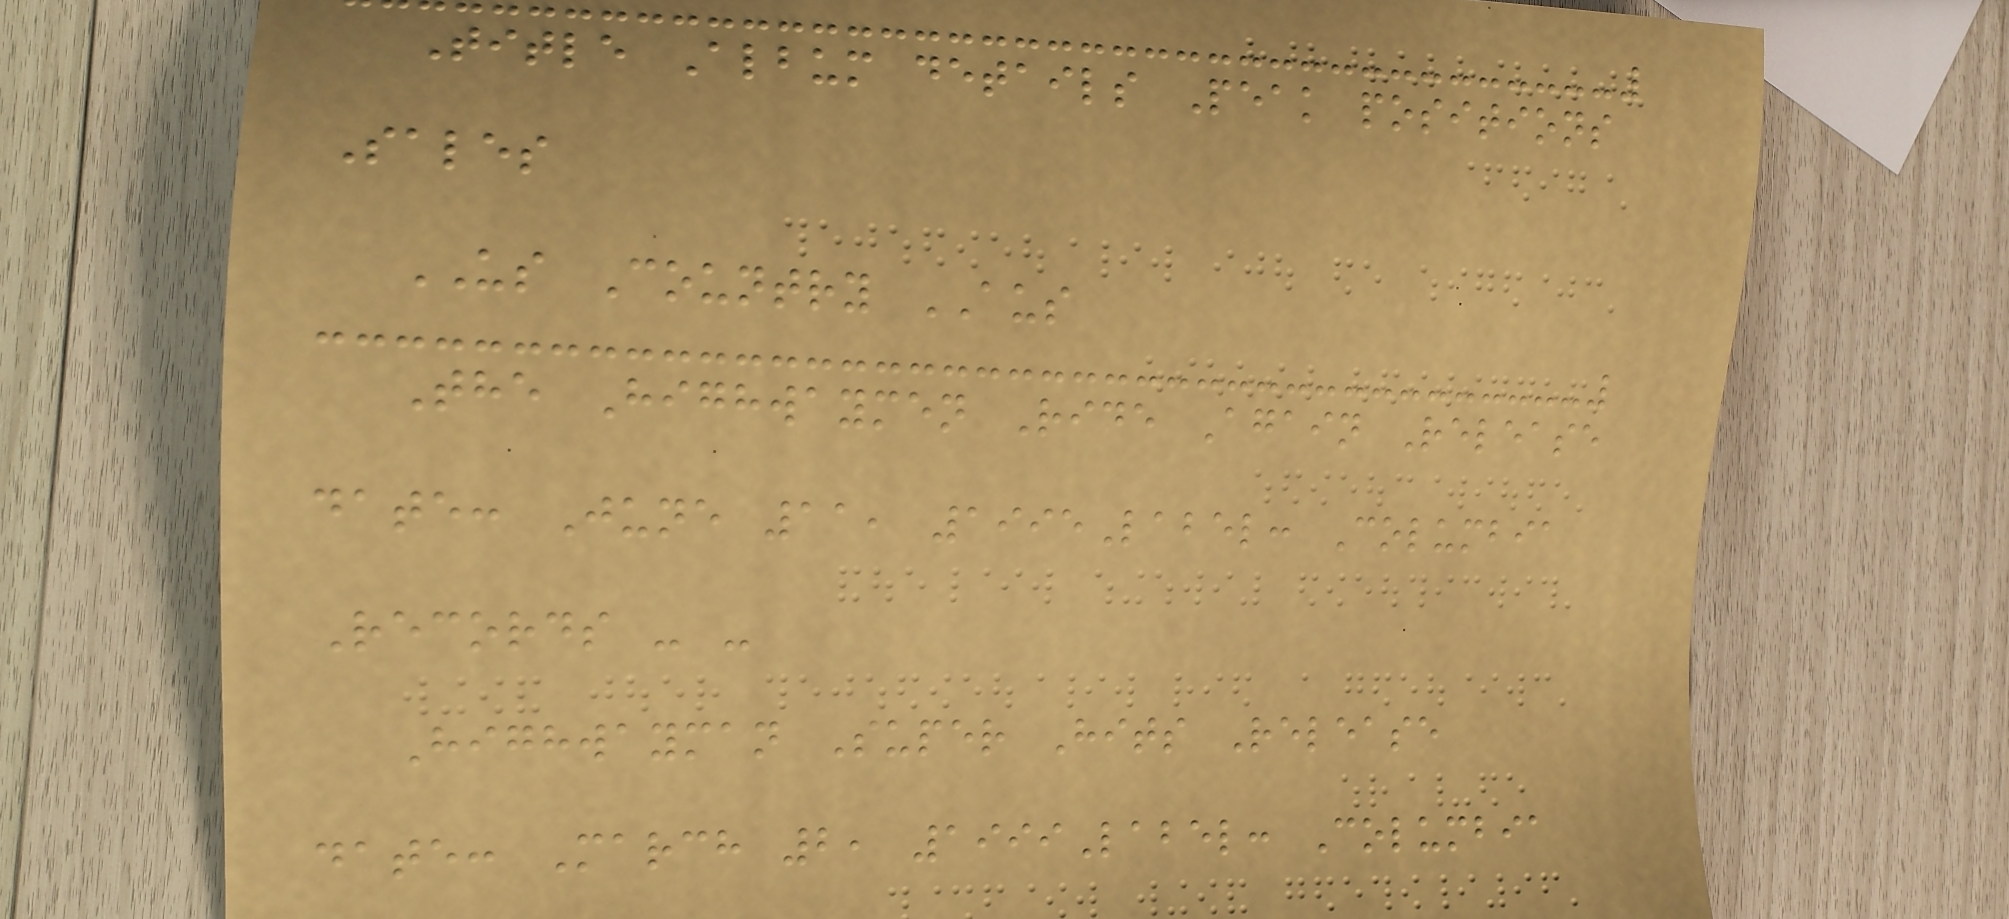Title Album details Peak positions
Sales
US Country AUS
The Highwaymen Ride Again Release
date: June 11, 1995Label: Columbia
Records - -
Highwayman Super Hits Release
date: March 2, 1999Label: Columbia
